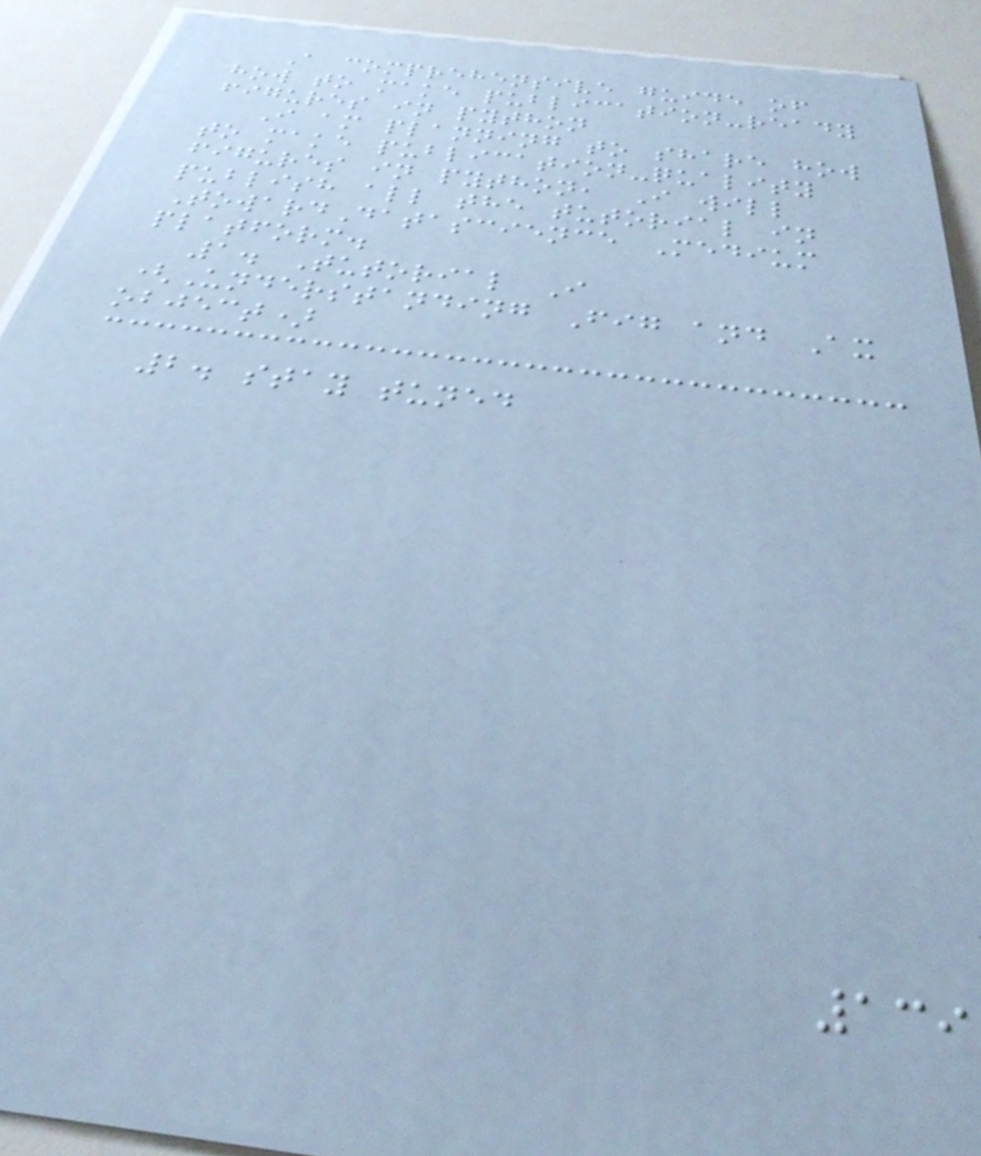A comprehensive guide of
how to make publication-ready
figures in python
I am planning to share how
to make publication-quality
figures in python, I will
publish all the tutorial in
TowardDatascience Medium
platform.
1. Tutorial I
(Understanding Fig and Ax
object)
2. stay tuned
139
